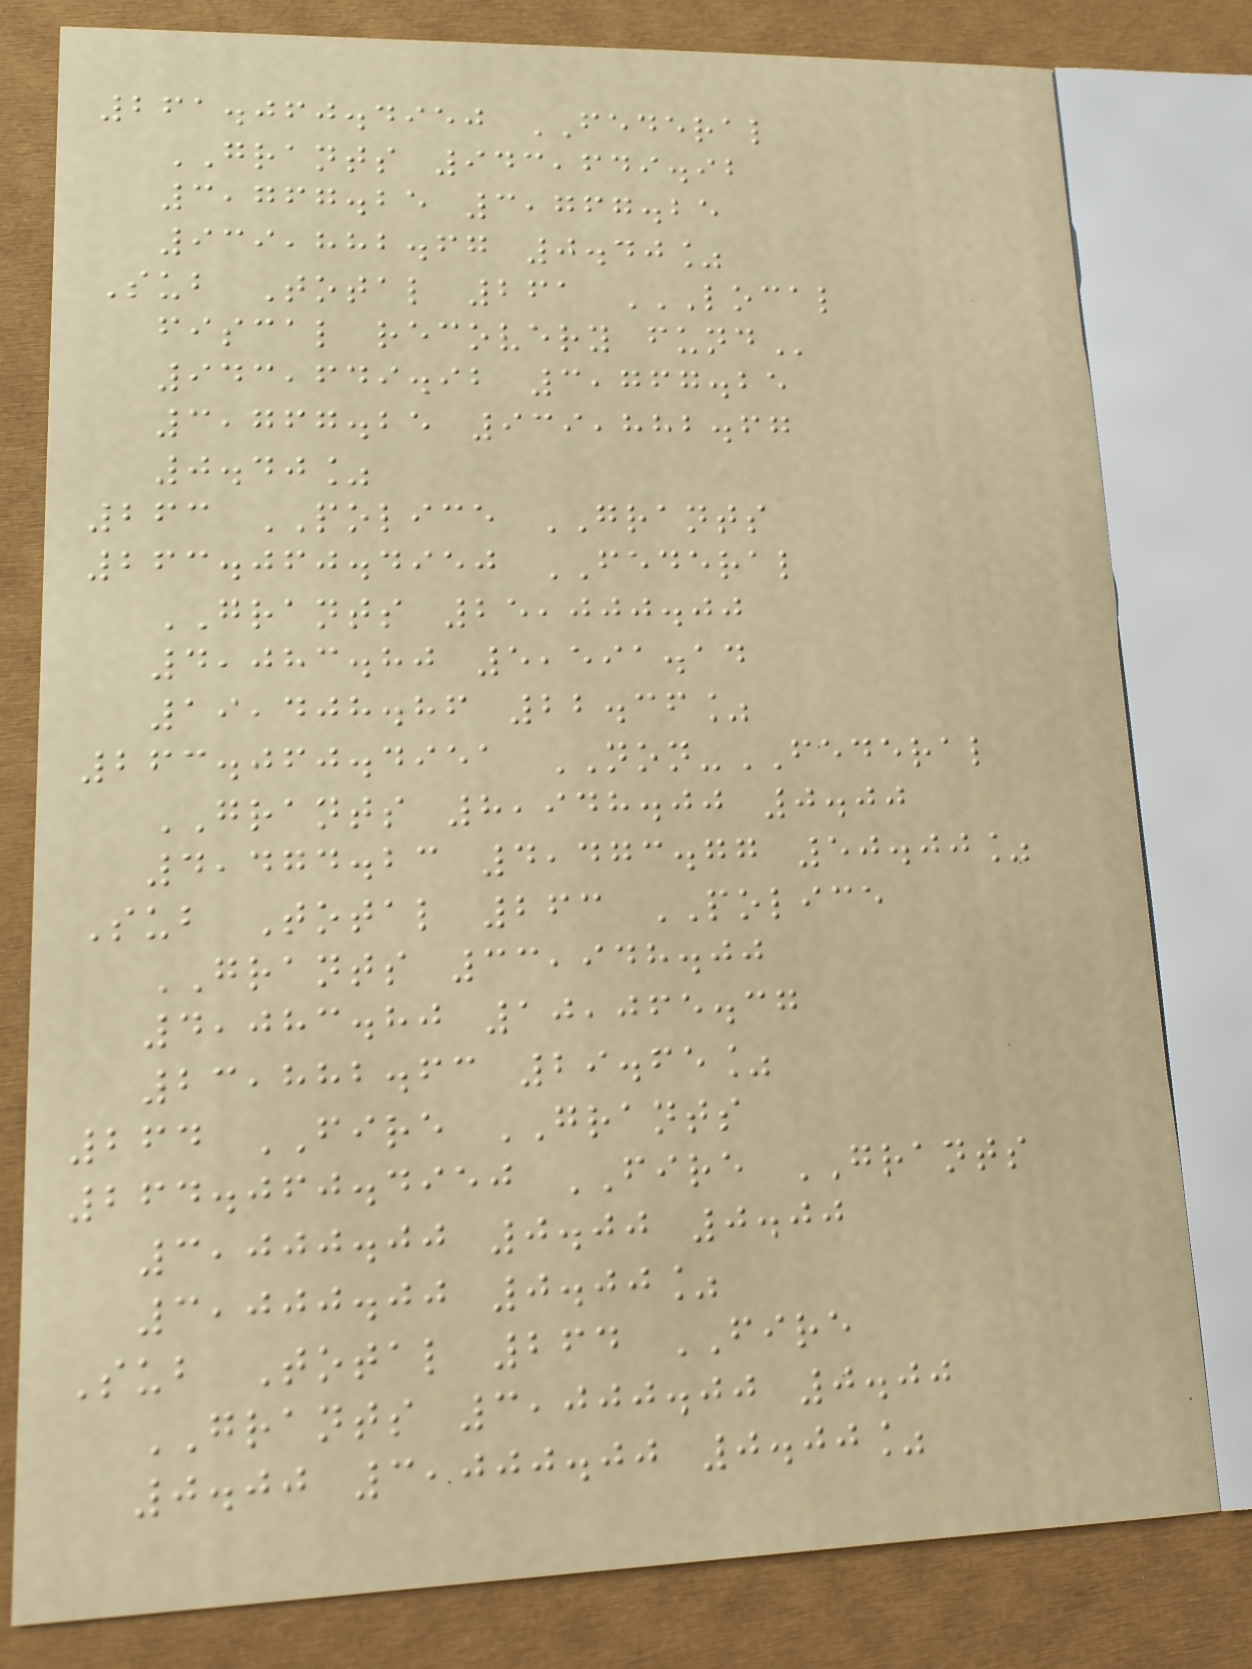261.060.4950 FEDERAL
GRANTS 943,649.92
3,767.25 3,767.25
939,882.67 0.40%
Sub Total 261 LOCAL
FISCAL RECOVERY FUND
943,649.92 3,767.25
3,767.25 939,882.67
0.40%
263 POLICE GRANTS
263.060.4950 FEDERAL
GRANTS 25,000.00
4,083.80 5,591.14
19,408.86 22.36%
263.060.4951 NON-FEDERAL
GRANTS 8,948.00 0.00
4,474.23 4,473.77 50.00%
Sub Total 263 POLICE
GRANTS 33,948.00
4,083.80 10,065.37
23,882.63 29.65%
264 FIRE GRANTS
264.060.4950 FIRE GRANTS
3,000.00 0.00 0.00
3,000.00 0.00%
Sub Total 264 FIRE
GRANTS 3,000.00 0.00
0.00 3,000.00 0.00%
